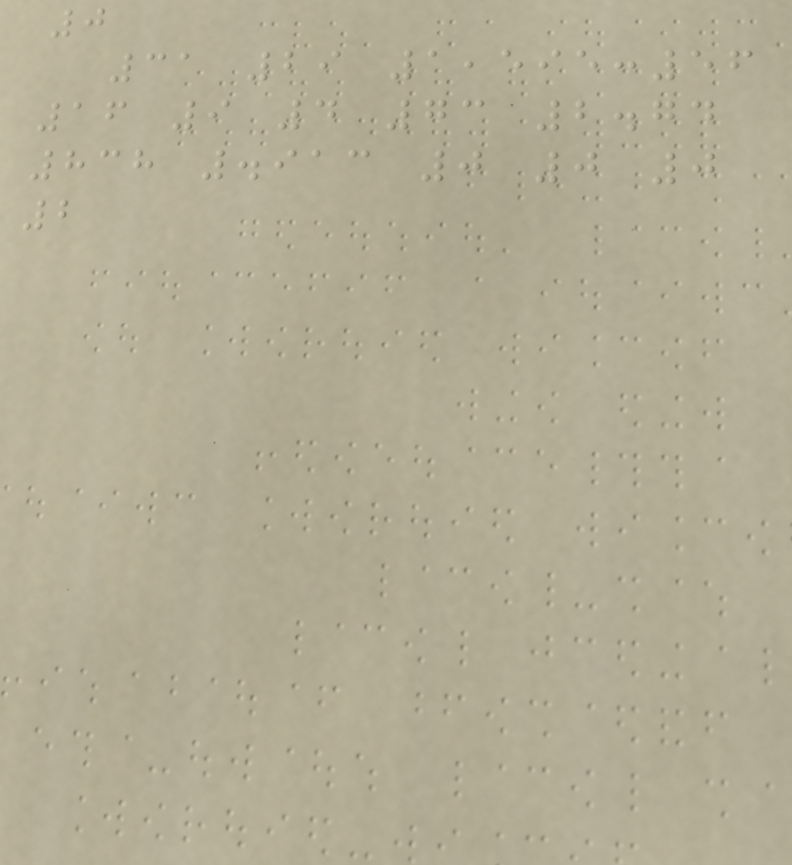0
31 29 1,595:56
16 9 4 73 2.74
838 .913 0 0 0
2
